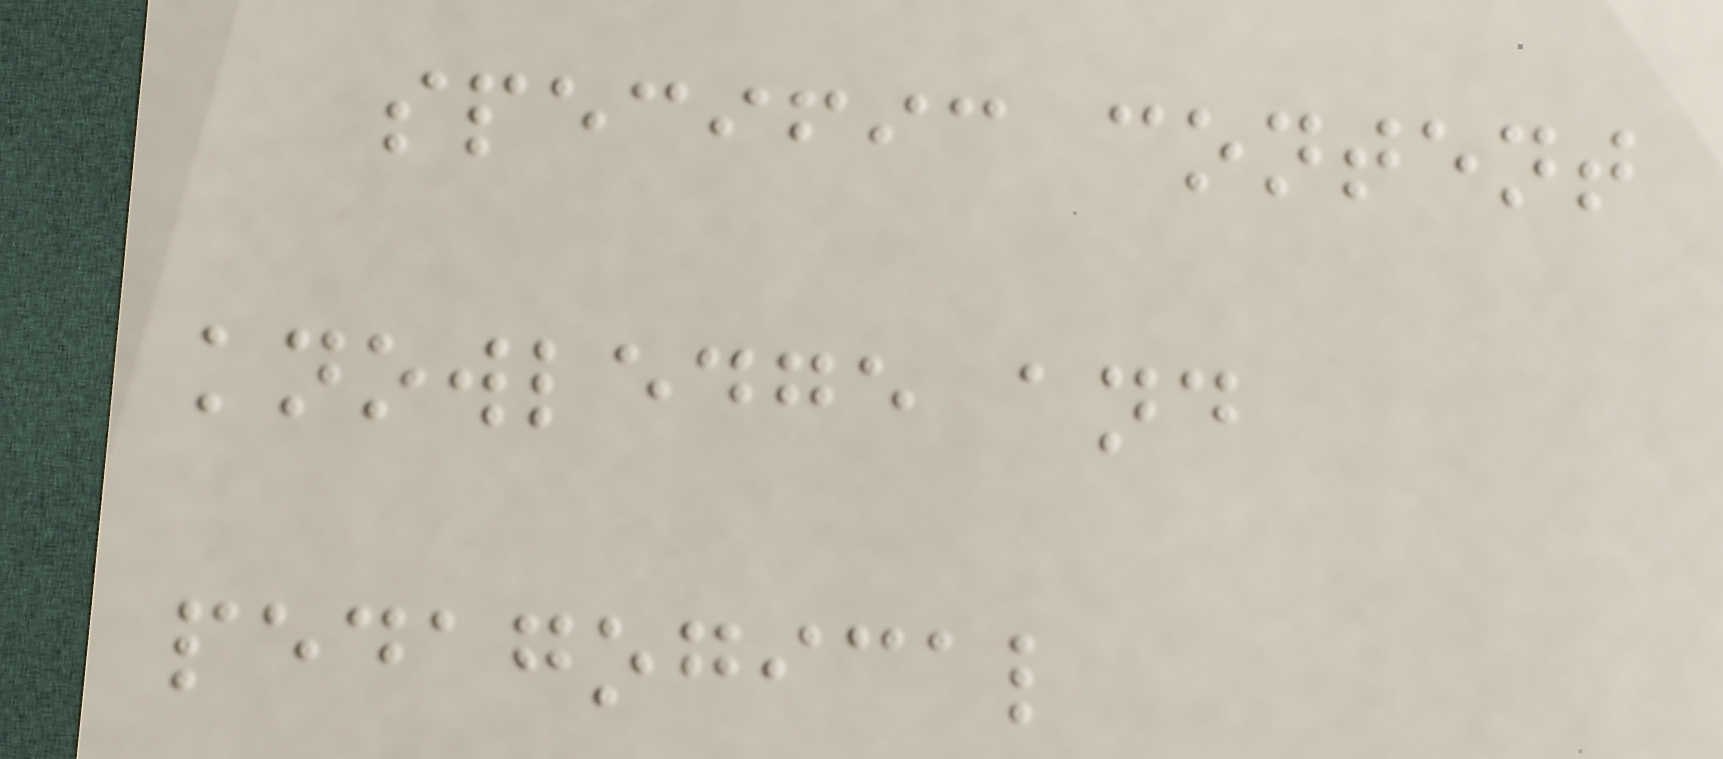specific content
knowledge and
pedagogical
